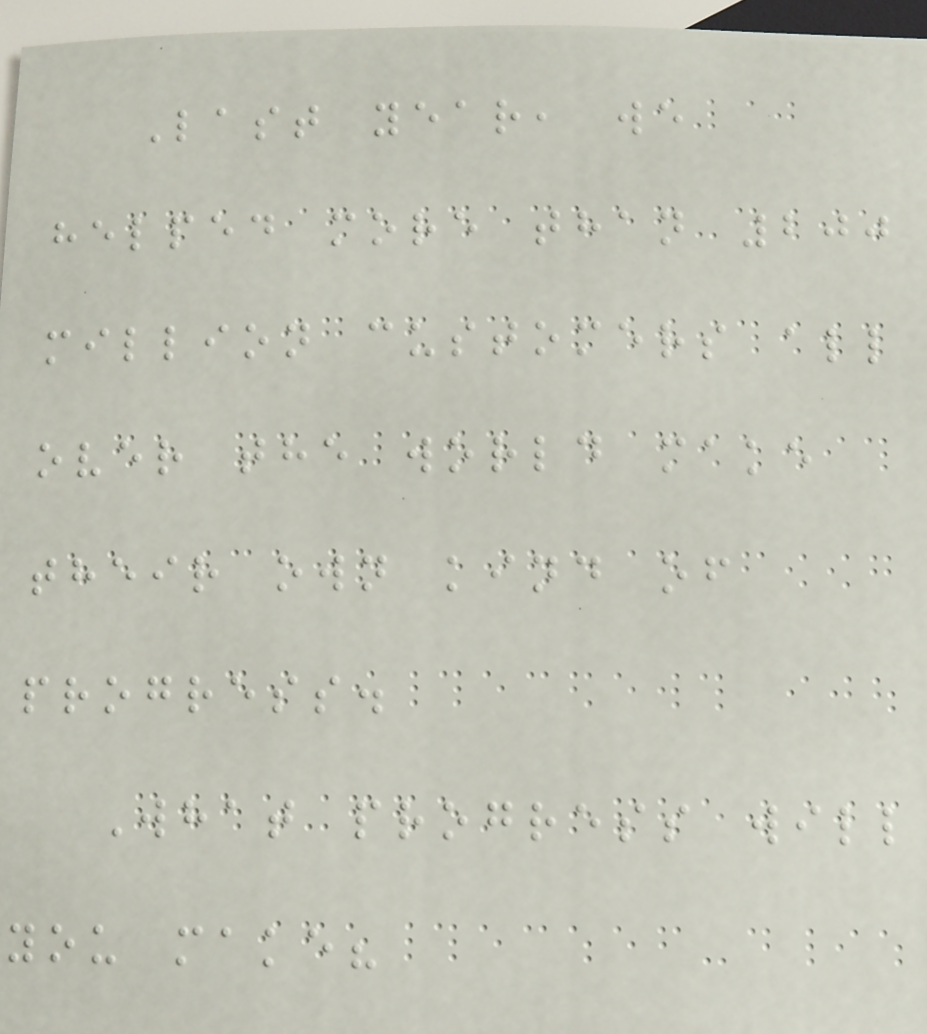Last year, we
helped more than 200
million customers all
over the world make
their own kind of
progress.
What progress will
you make?
